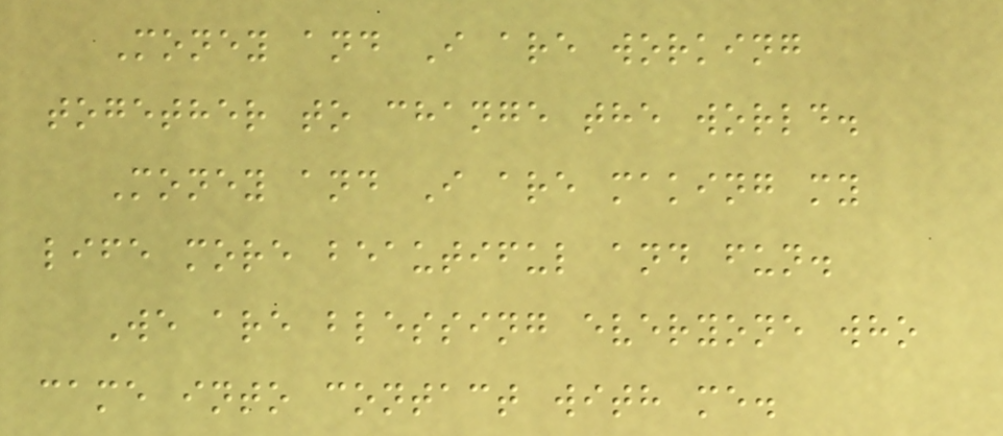Money and I are working
together to change the world.
Money and I are making my
life more beautiful and fun.
We are blessing everyone who
came into contact with me.
